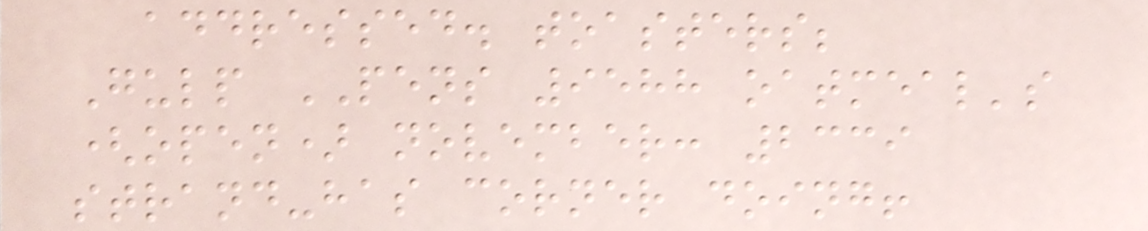addressed. toasters;
Gulp PENS 9588 oatmeal's
(open) november: 2339
strand-has corner doing!
